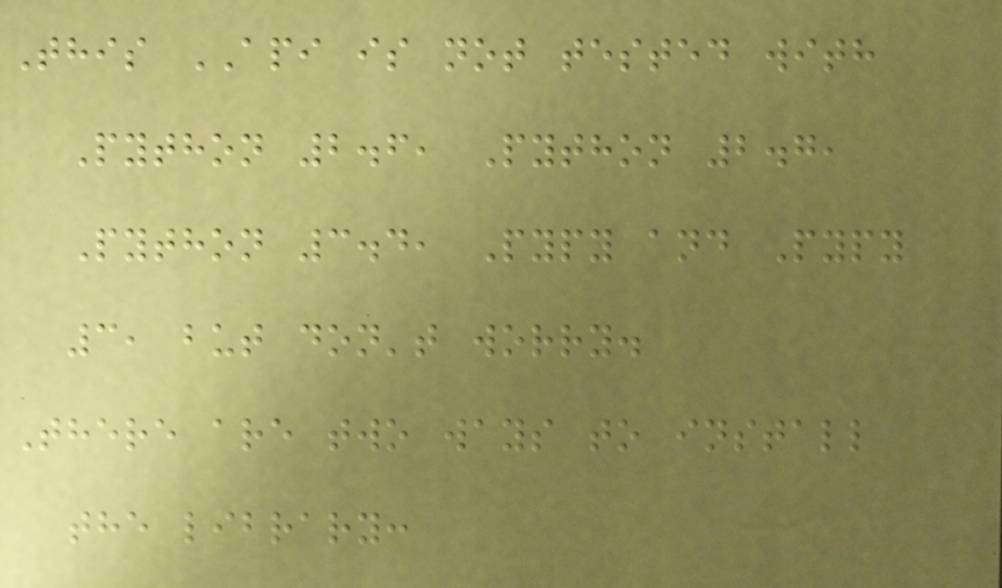This API is not tested with
Python 2.6, Python 2.7,
Python 3.4, Pypy and Pypy
3, but don't worry.
There are two ways to install
the library:
